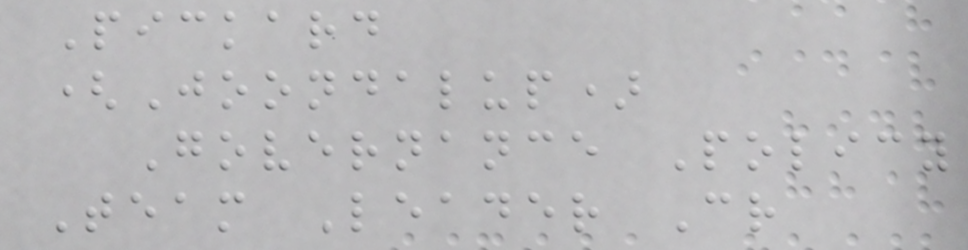Pickard
(Joondalup)
Governance Policy
Team Leader Cr
